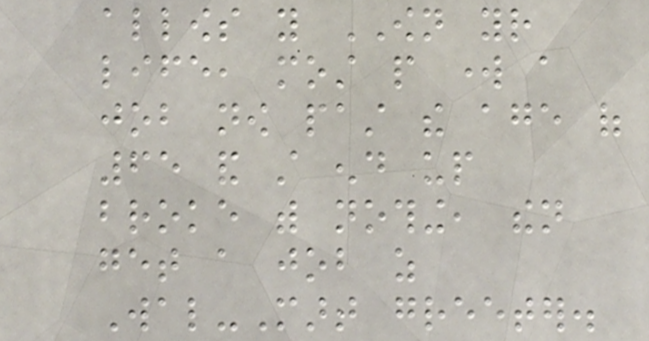allows you OWN your
life, most people work a
job now past the age of
65 and still end up
broke with nothing, then
get a job as
Wal-Mart greeter.
